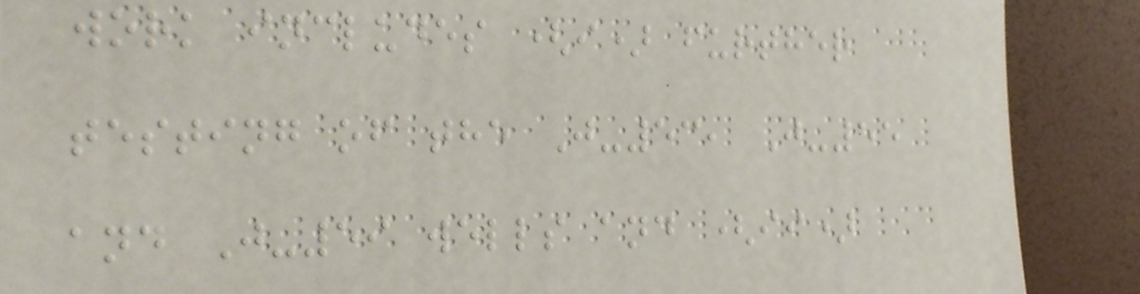work includes (i) further
testing of the J-53, J-55
and J-59 wells and (ii)
